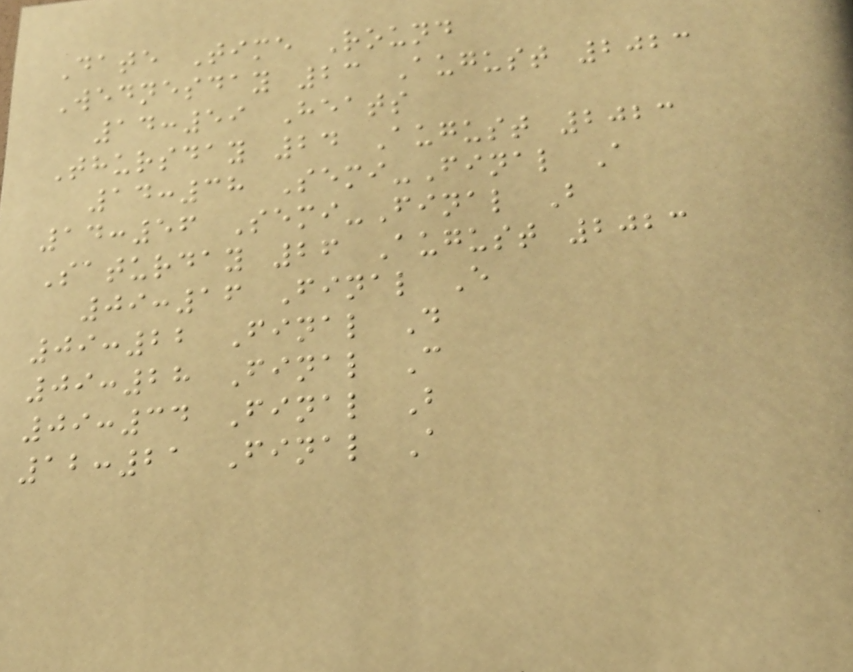Date Time Round
Wednesday 23 August 2023
14:59 Heats
Thursday 24 August 2023
14:38 Semi-Final A
14:56 Semi-Final B
Saturday 26 August 2023
09:16 Final E
09:22 Final D
09:28 Final C
09:34 Final B
12:21 Final A
